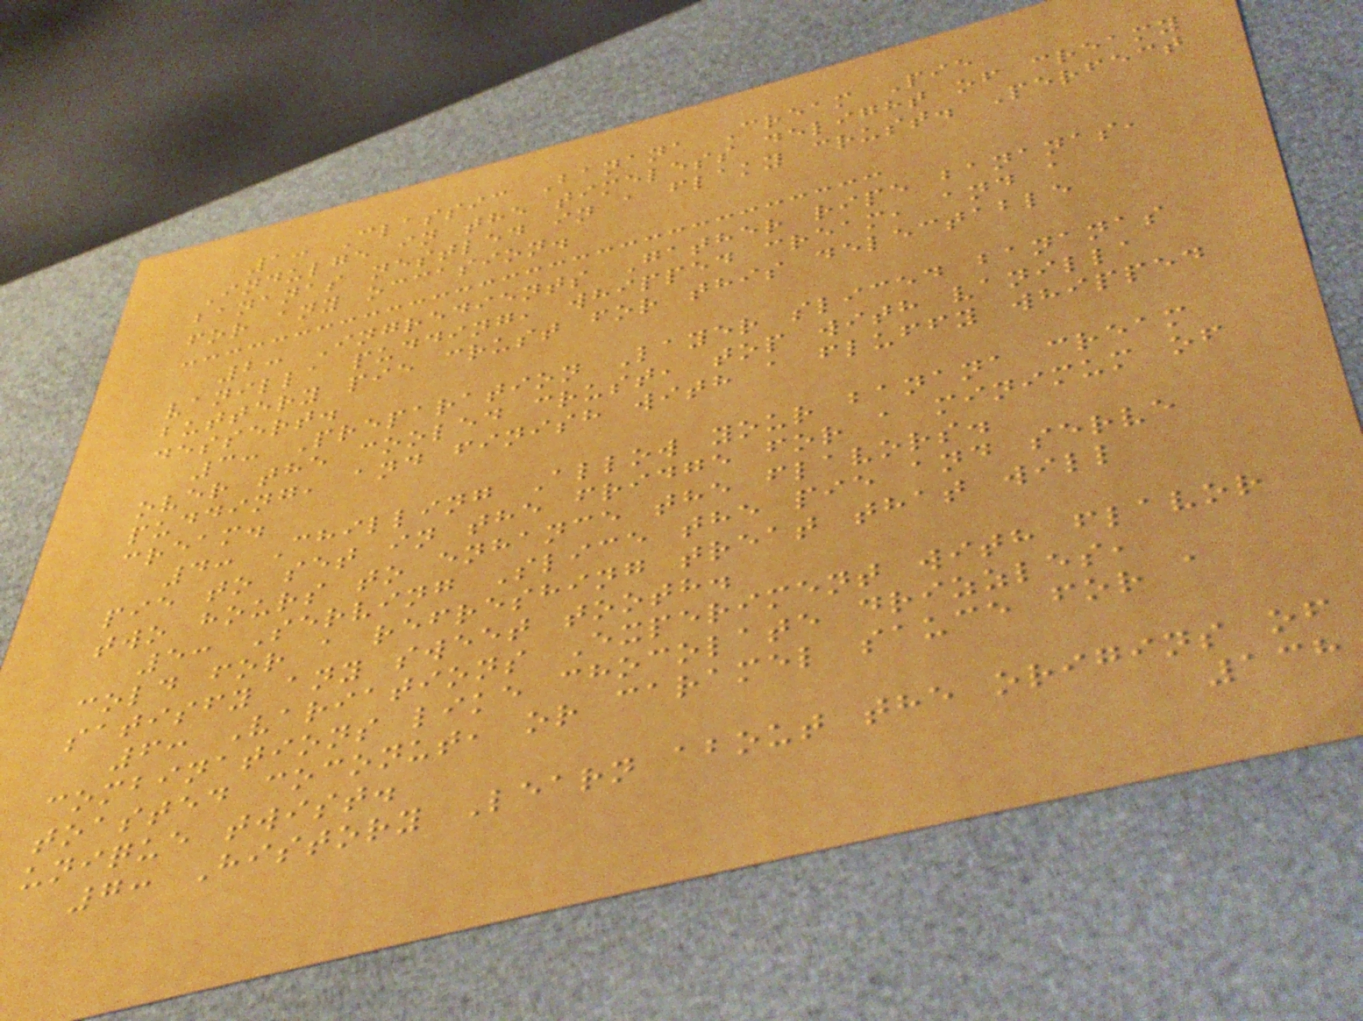1: Classic Banana Cream Pie
Indulge in the timeless delight of creamy
bananas nestled in a flaky crust. Perfect
for any occasion.
2: Ingredients Gather ripe bananas,
vanilla pudding, whipped cream, and a
buttery pie crust for this delectable
dessert.
3: Preparation Layer sliced bananas
over the cooled crust, top with vanilla
pudding, and finish with a fluffy whipped
cream.
4: Chilling Allow your banana cream
pie to set in the fridge for a minimum of
two hours to enhance the flavors.
5: Serving Slice the pie and serve
cold for a refreshing treat that will
satisfy any sweet tooth.
6: Variations Experiment with flavor
combinations like chocolate drizzles,
toasted coconut, or caramel sauce for a
unique twist.
7: History Learn about the origins of
138
